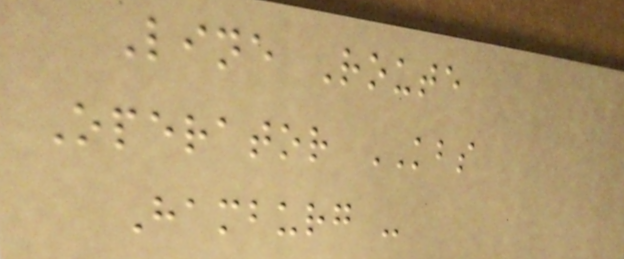Line Route
Operator KBS
Hamburg -
